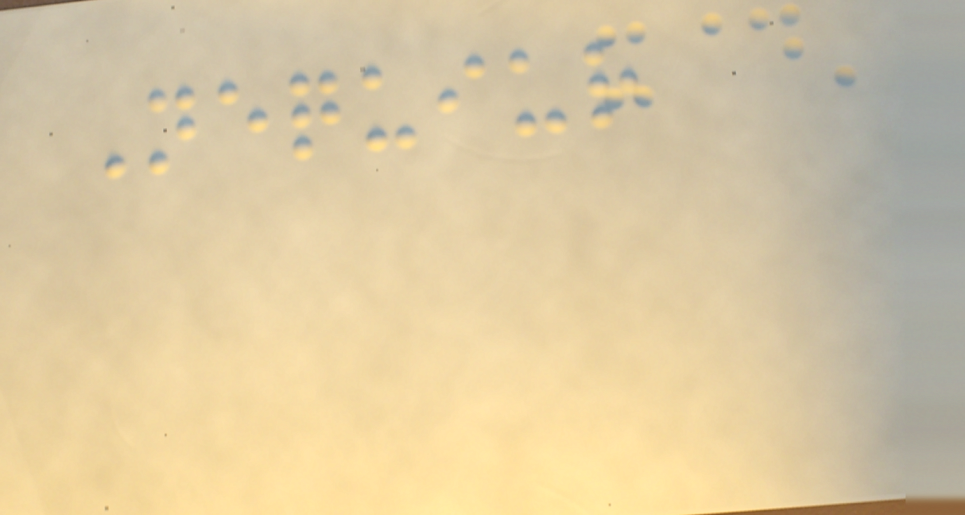Nequiur
